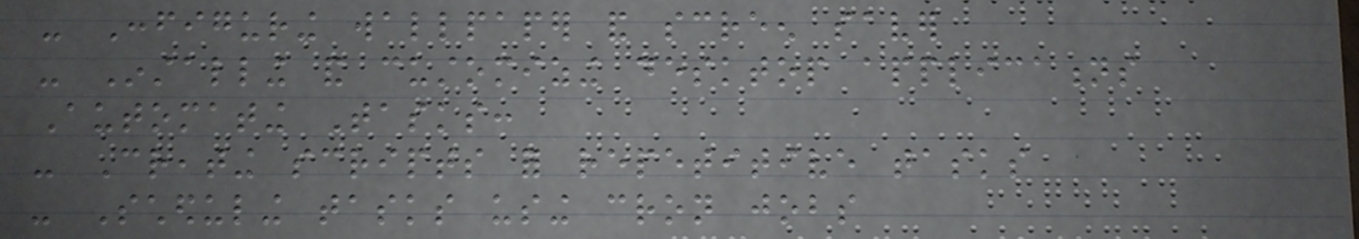- Configuring wallpaper and screen saver
- Installing and customizing desktop applications
Automating Tasks:
- Creating scripts for repetitive tasks
- Scheduling tasks using cron jobs
